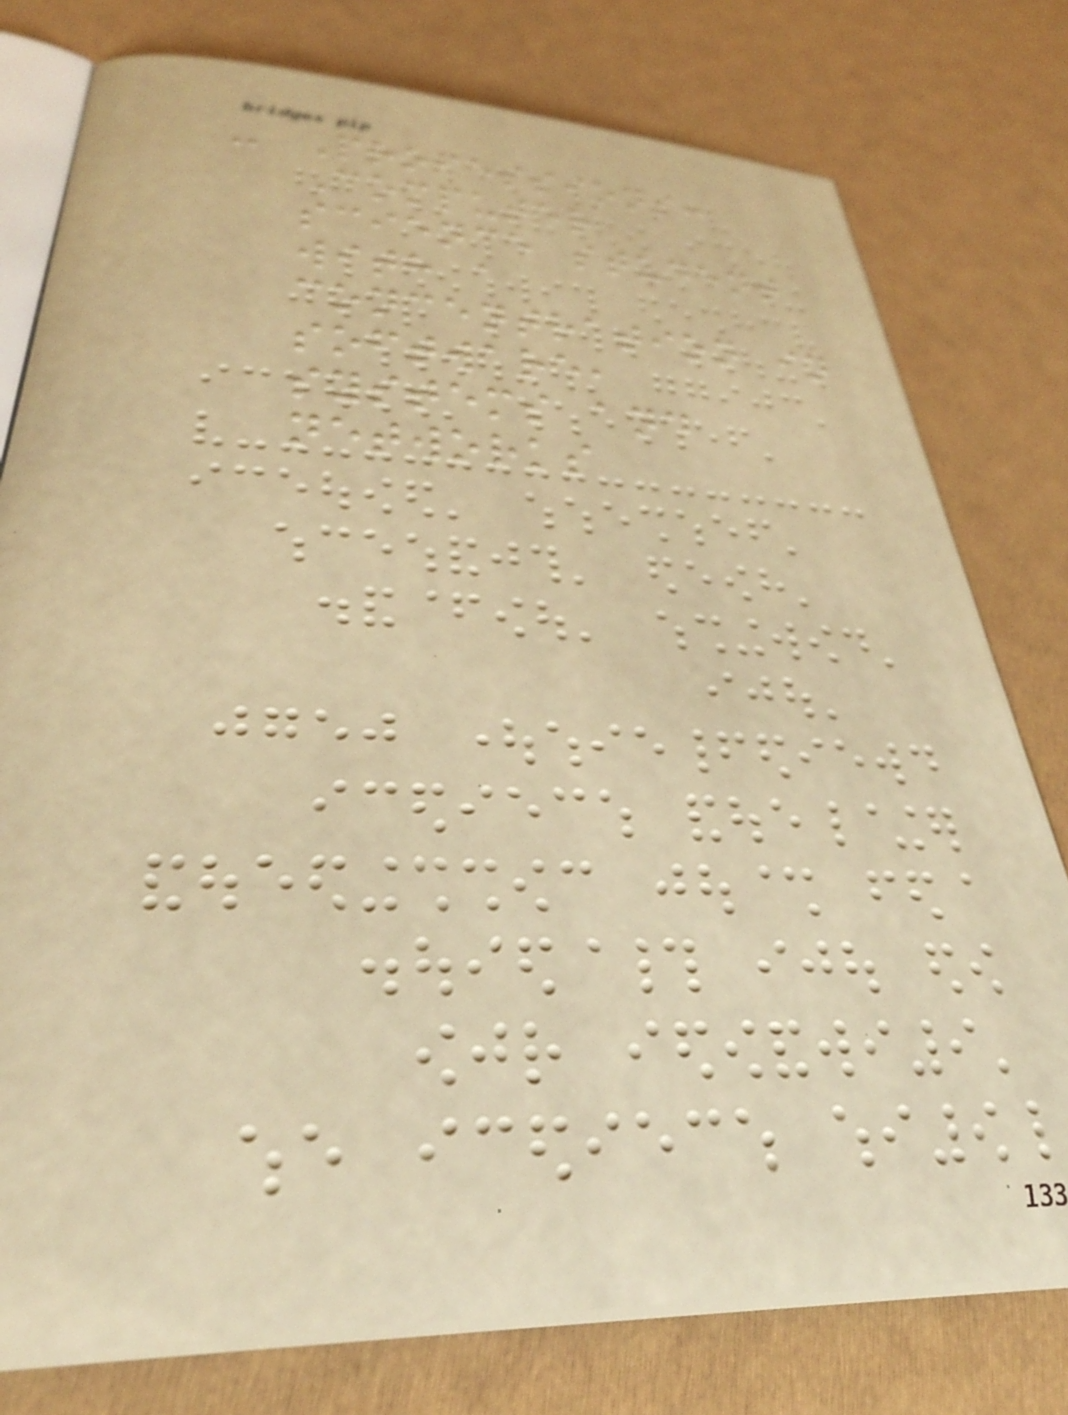- Professions:
Computer
science student
with a
concentration in
software,
systems and
networks
